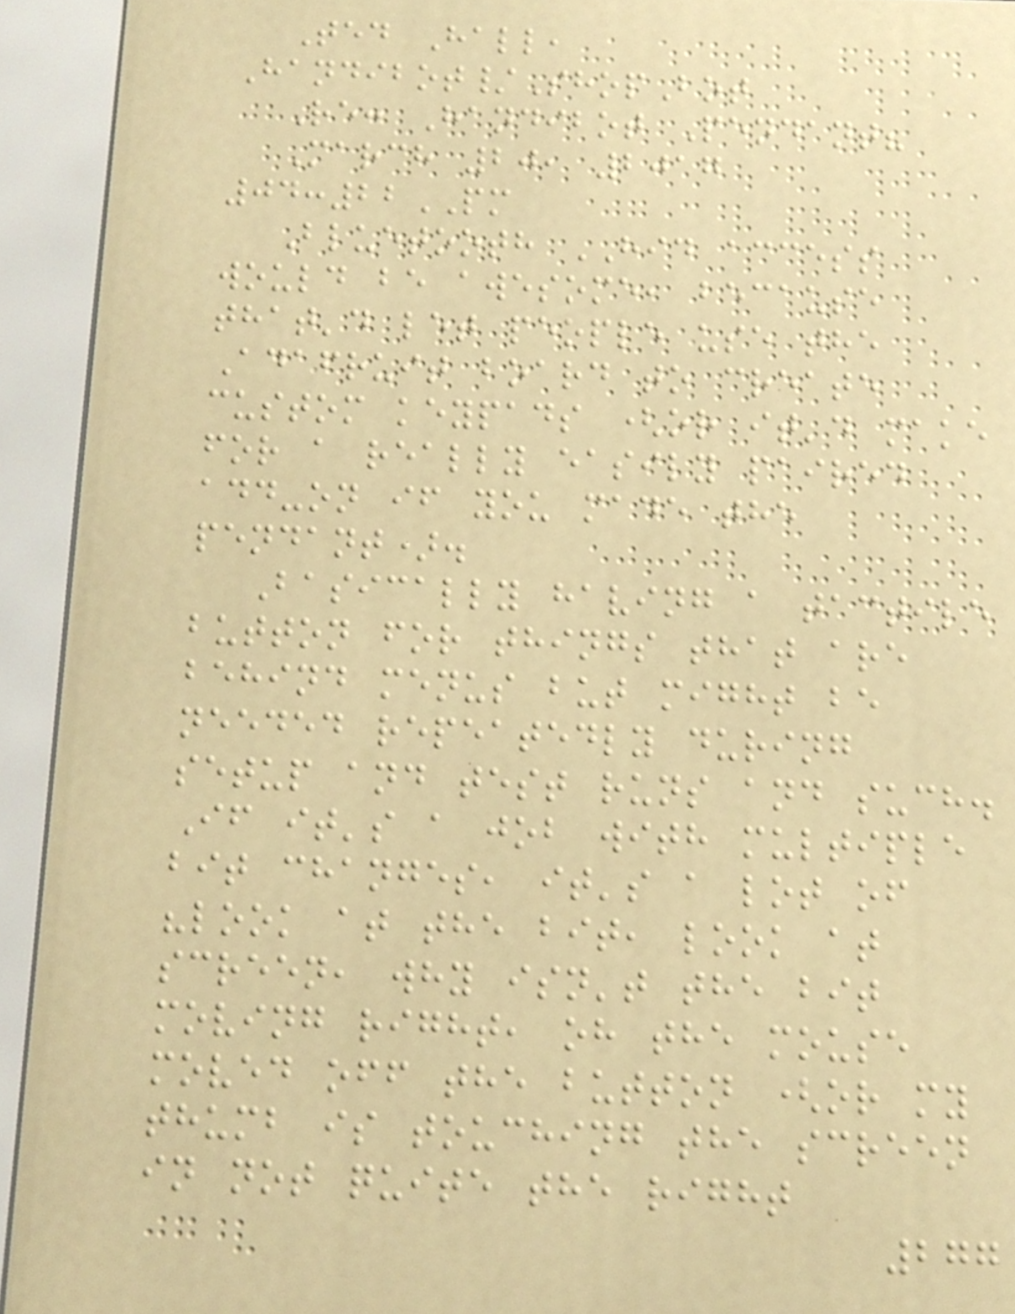Ted Hall,
Handibot/ShopBot
Re: Handibot Pendant?
March 20, 2017
04:22PM
Bluetooth HID access
would be awesome, because
that'd let people use the
Adafruit board to create
custom keypads (or it'd make
for a really easily paired
add-on if you made the
pendant).
Basically having a tactile
button for things that are
behind menus but might be
needed repeatedly during
setup and test runs and such.
If it's a job with multiple
bit changes, it's a lot of
"look at the bit, look at
screen, why isn't the bit
moving right, oh the mouse
moved off the button (or my
thumb is touching the screen
in not quite the right
277
